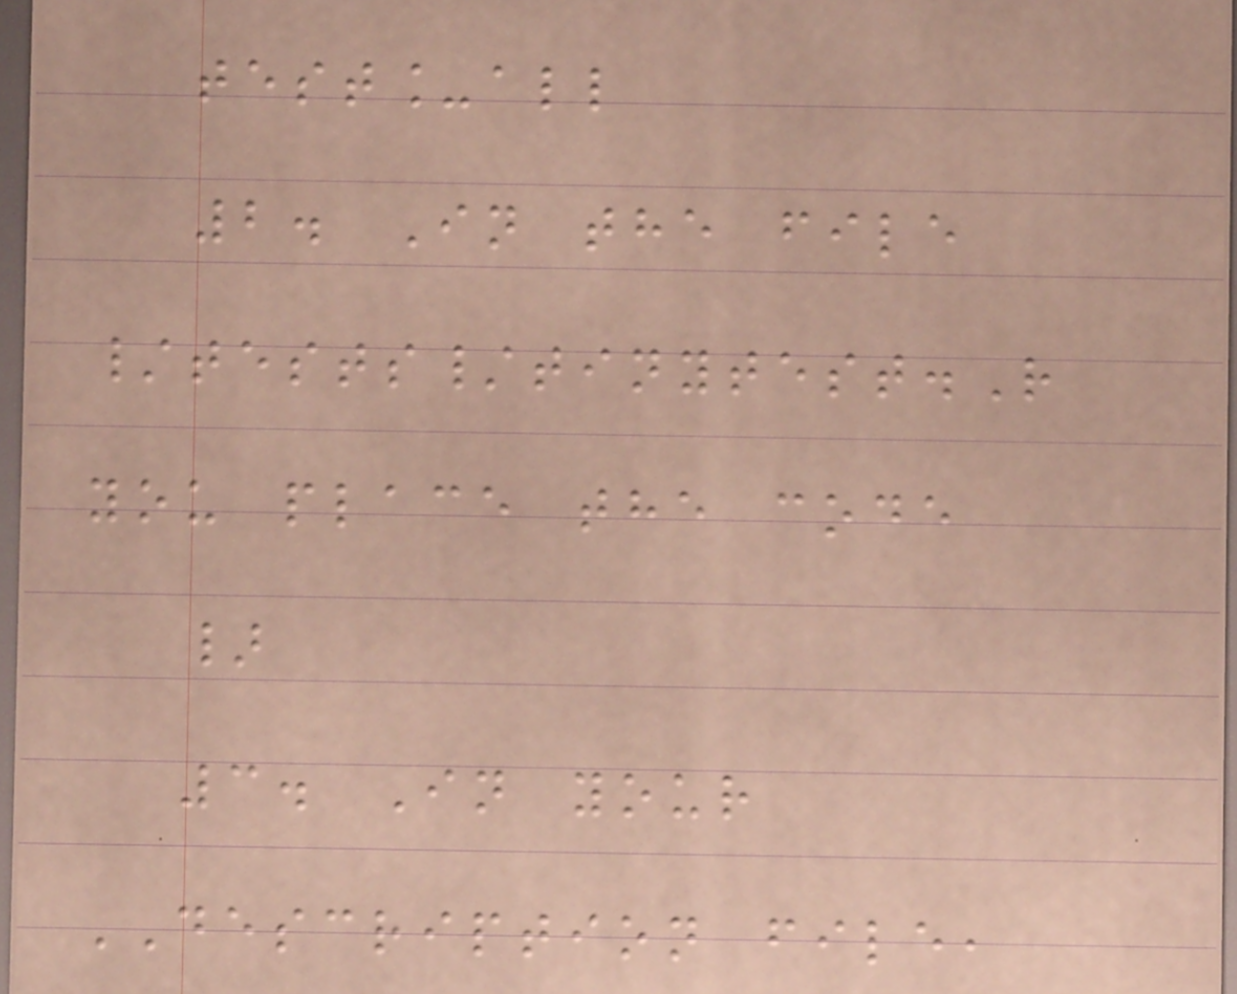test_all
2. In the file
/tests/tinytest.R
you place the code
}
3. In your
DESCRIPTION file,
